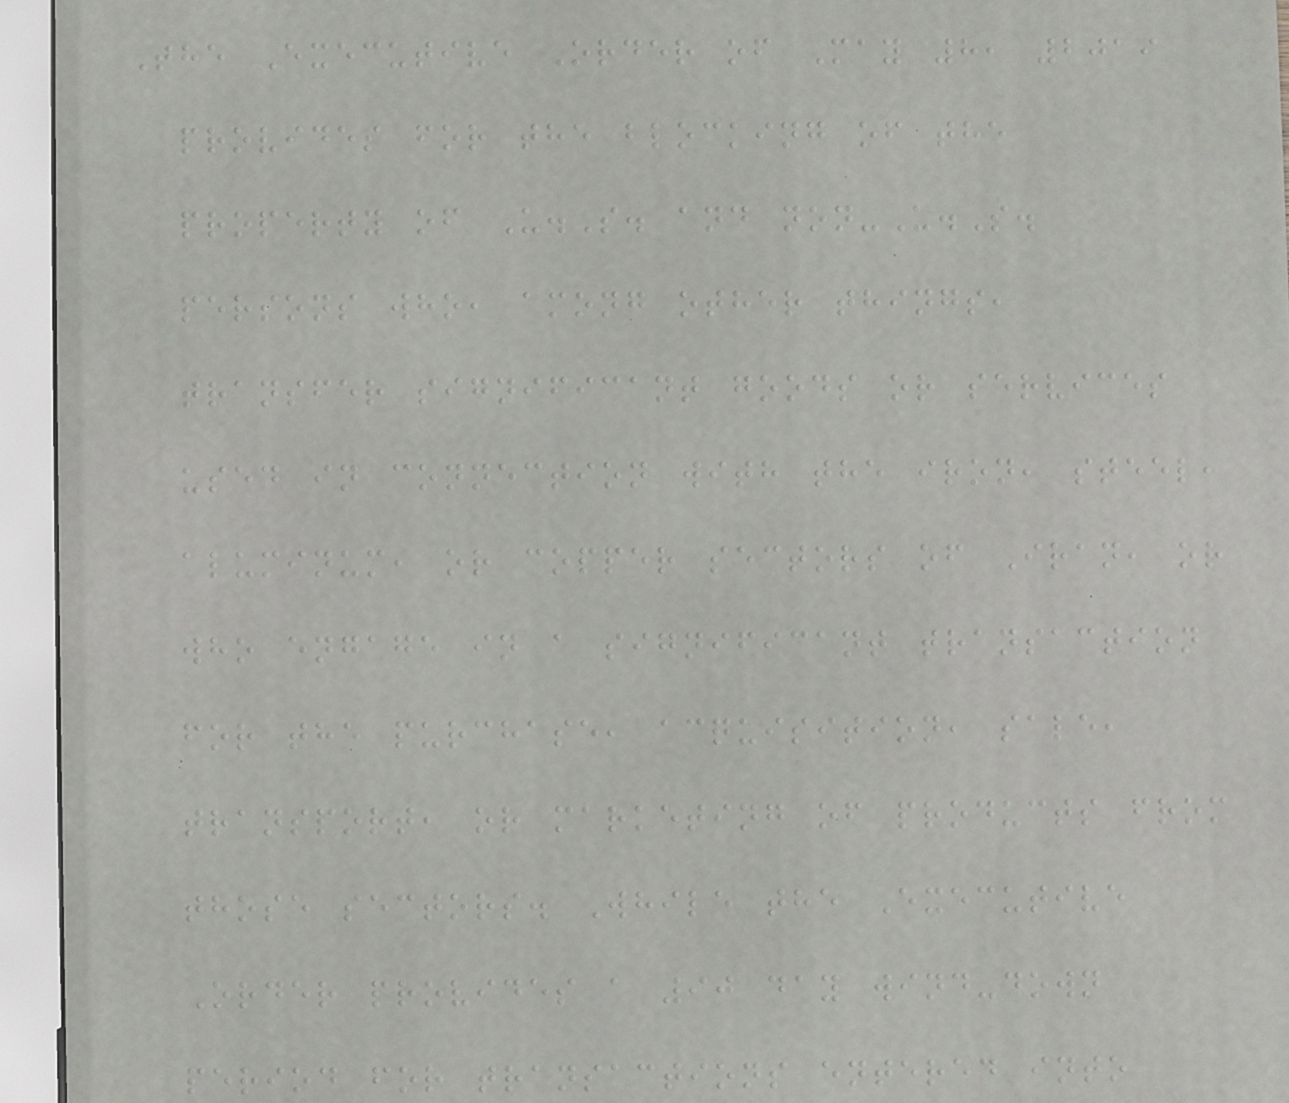The Executive Order of May 8, 2019
provides for the blocking of the
property of U.S. and non-U.S.
persons who, among other things,
transfer significant goods or services
used in connection with the iron, steel,
aluminum, or copper sectors of Iran, or
who engage in a significant transaction
for the purchase, acquisition, sale,
transport, or marketing of products from
those sectors. While the Executive
Order provides a 90 day wind-down
period for transactions entered into
